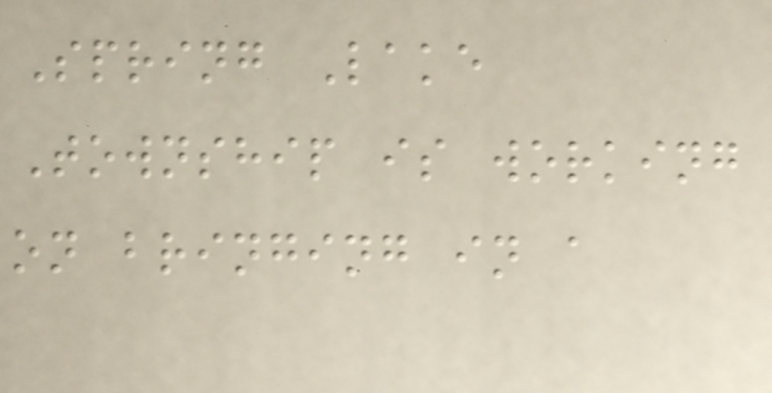Spring Lake
Township is working
on bringing in a
